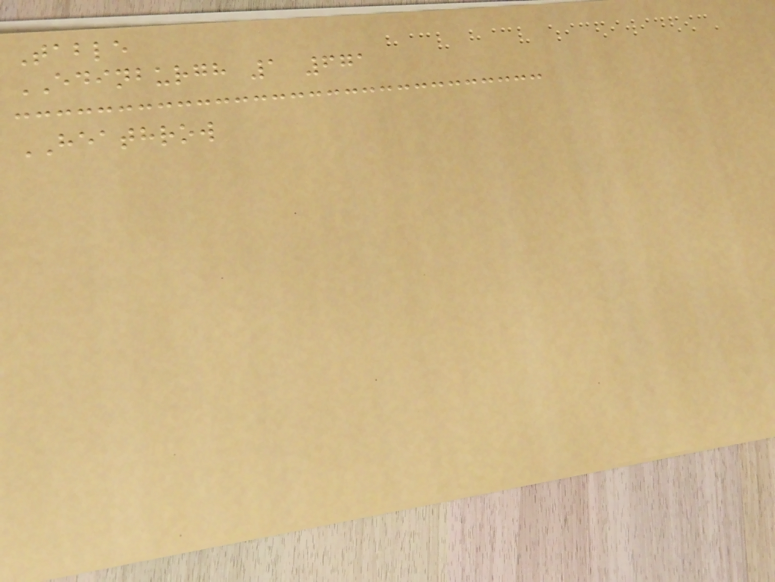Table
EDINBURGH 1 671
HEATHROW
